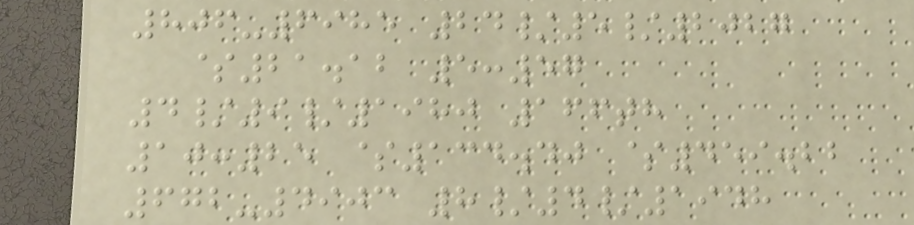806-6985 24/5/2027
$21.12 5:57
4/9/1980 166th
10:25 $134.40 $459.22
672-4903 8/4/1948
